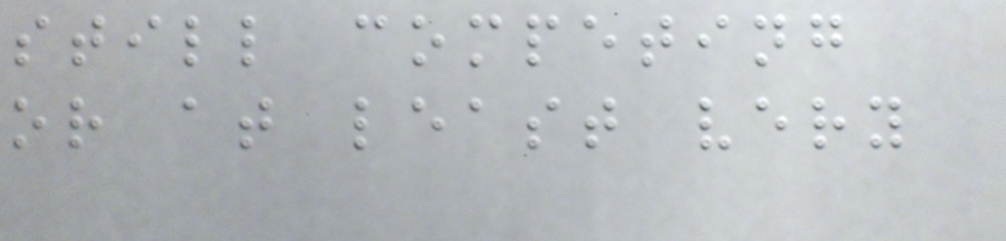still competing
or at least very
